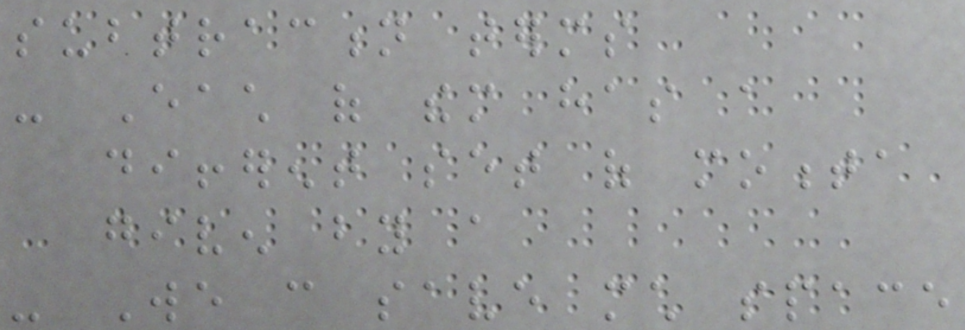subtraction terms
- Each of them has a
different set of momenta
given by a
- We can save much space
